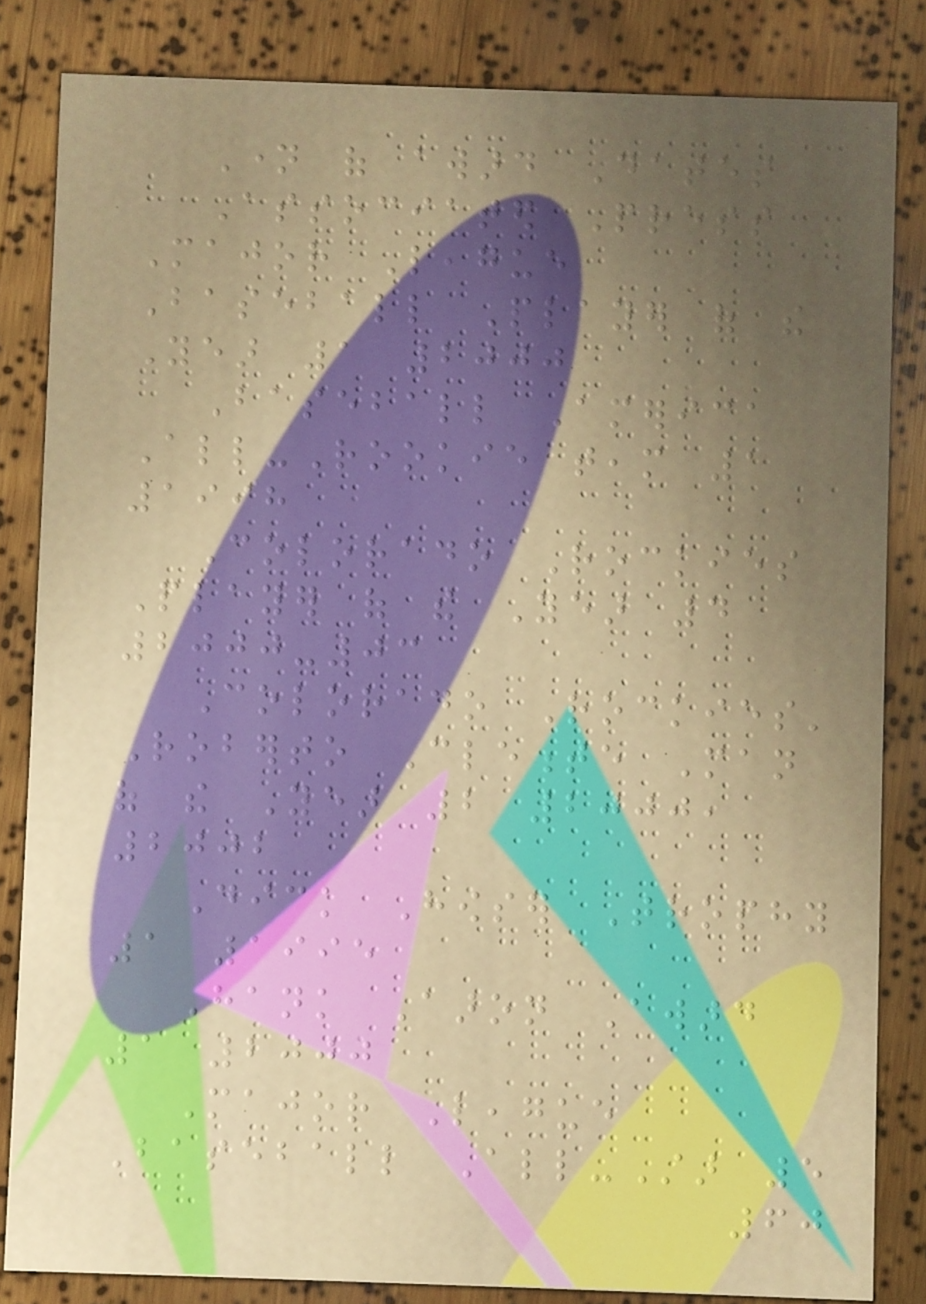Name of award Dates
Associated Press
Major League
Baseball Player of the
Year 1 2000
Baseball America
All-Rookie team 1
1998
Colorado Rockies
Player of the Year 4
2000-03
Colorado Rockies'
Roberto Clemente Man
of the Year 2 2000,
2002
Dick Howser Trophy
1 1995
Hank Aaron Award
1 2000
Major League
Baseball All-Star 5
60
